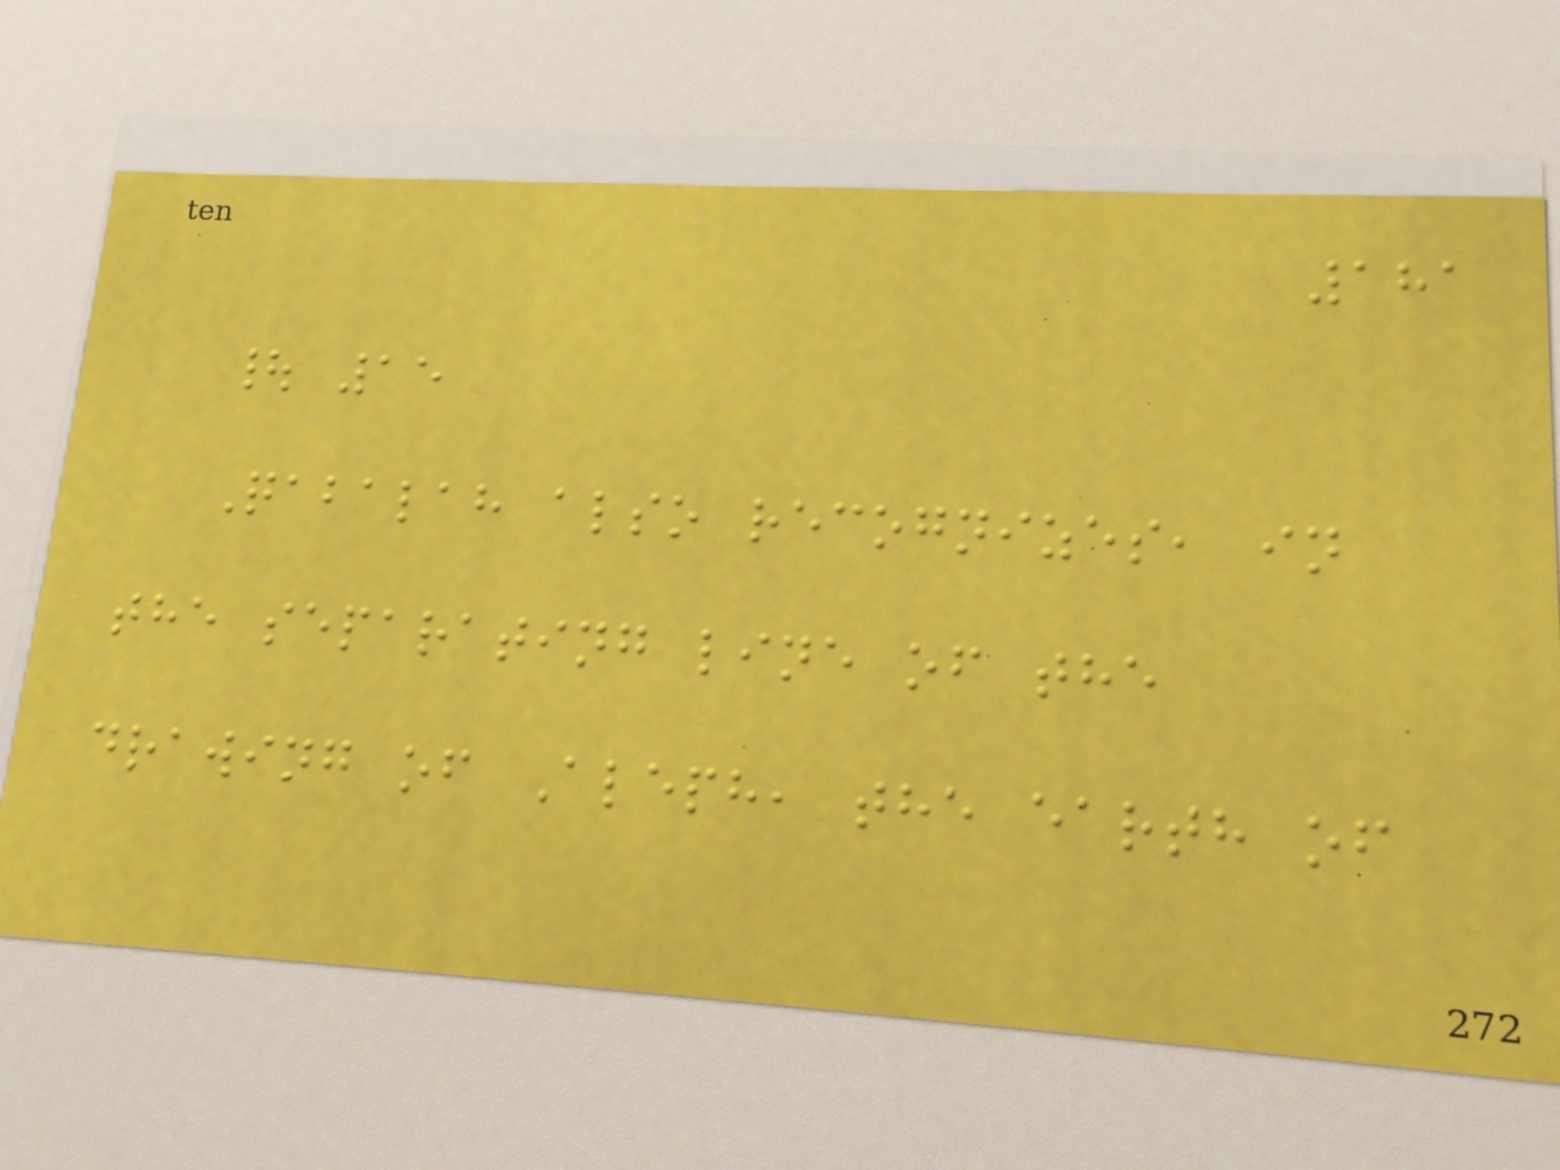181
| 15
Qabalah also recognizes, in
the separating line of the
drawing of Aleph, the earth of
